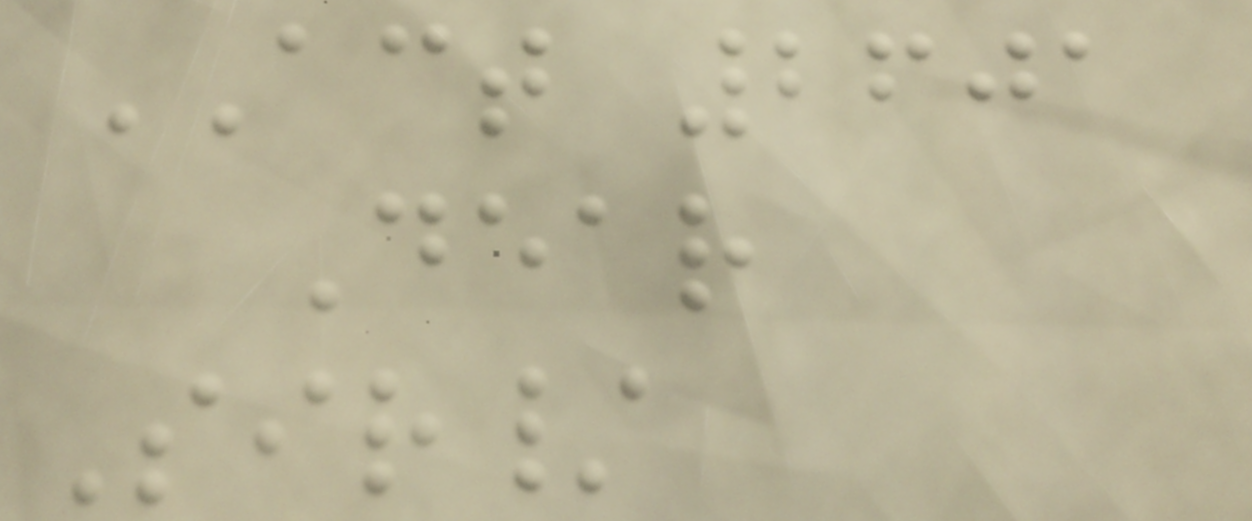ACT 2601
Dear
Sir/
